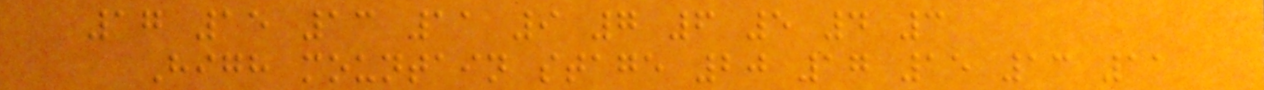17 15 13 11 9 7 6 5 4 3
High mountain stage 20 17 15 13 11
